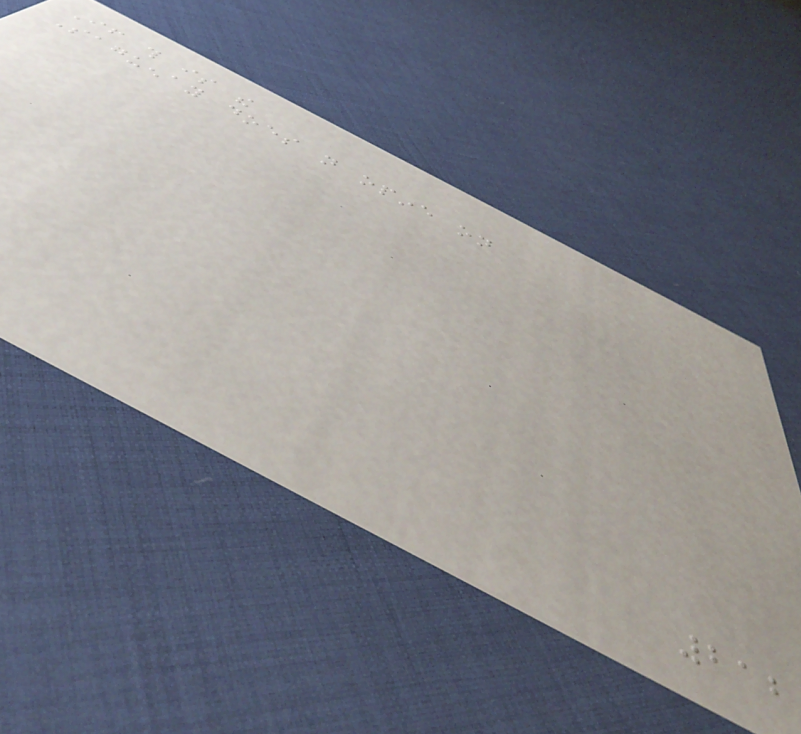If this is the
Saguenay does not opine on
212
